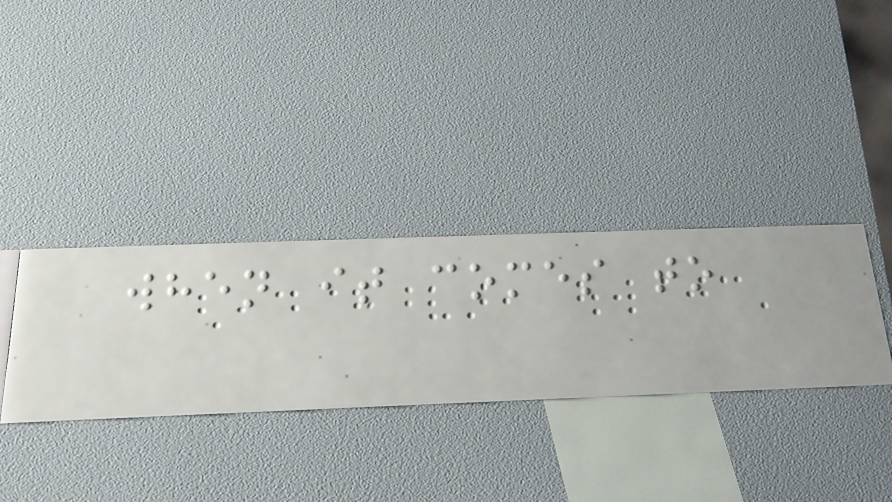when it comes to
